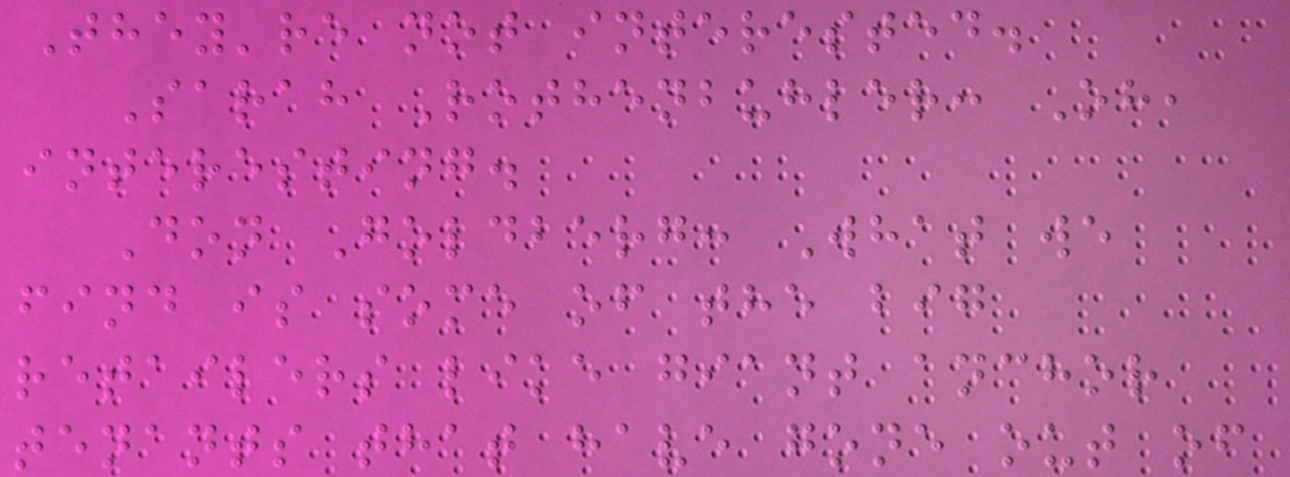They're not interested.
Sarah Rothenbuhler: Oh,
interesting.
Don Goldberg: What we
find is some of the big
retailers like giant anchor
tenants that have gone out of
